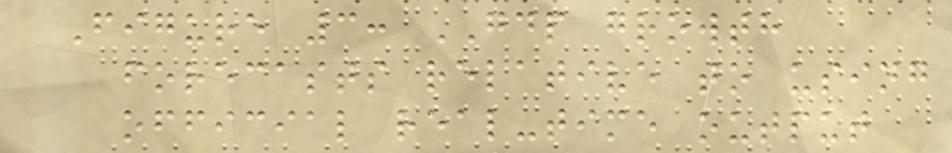Figure 3: GDP growth
forecasts relative to using
official real-time output
